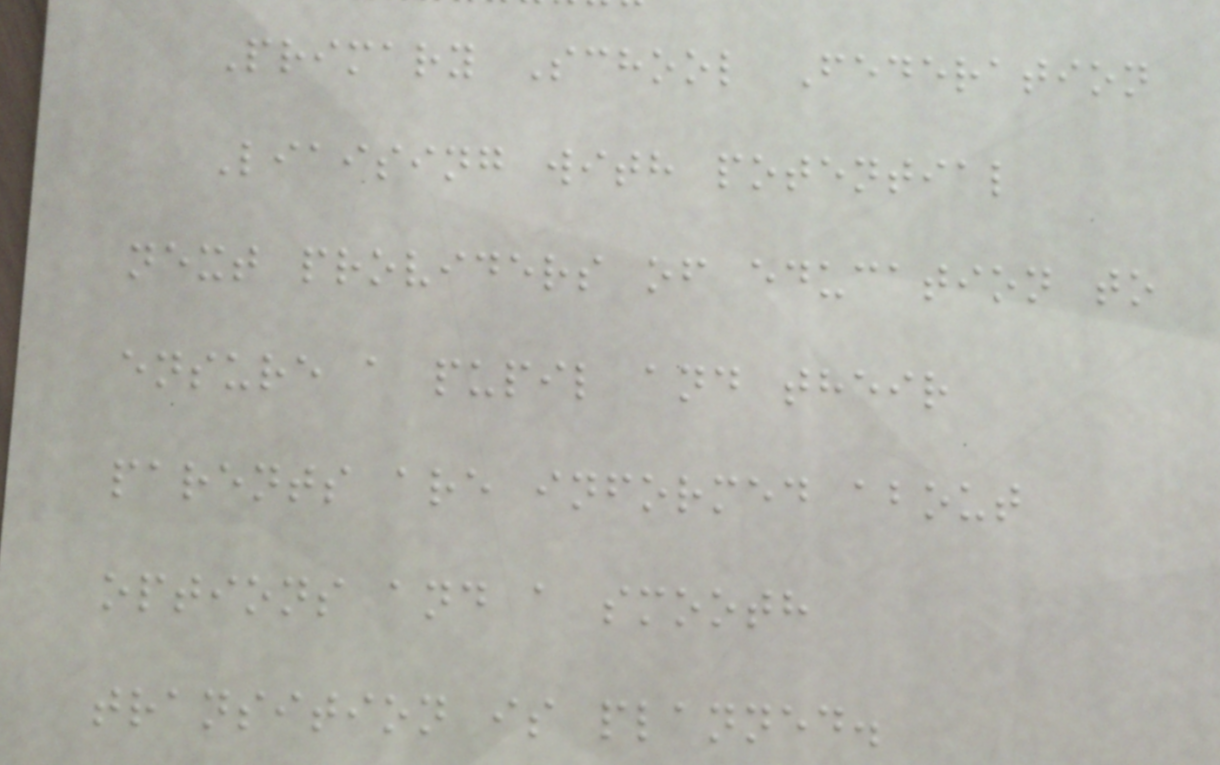Primary School Federation
Liaising with potential
next providers of education to
ensure a pupil and their
parents are informed about
options and a smooth
transition is planned.
